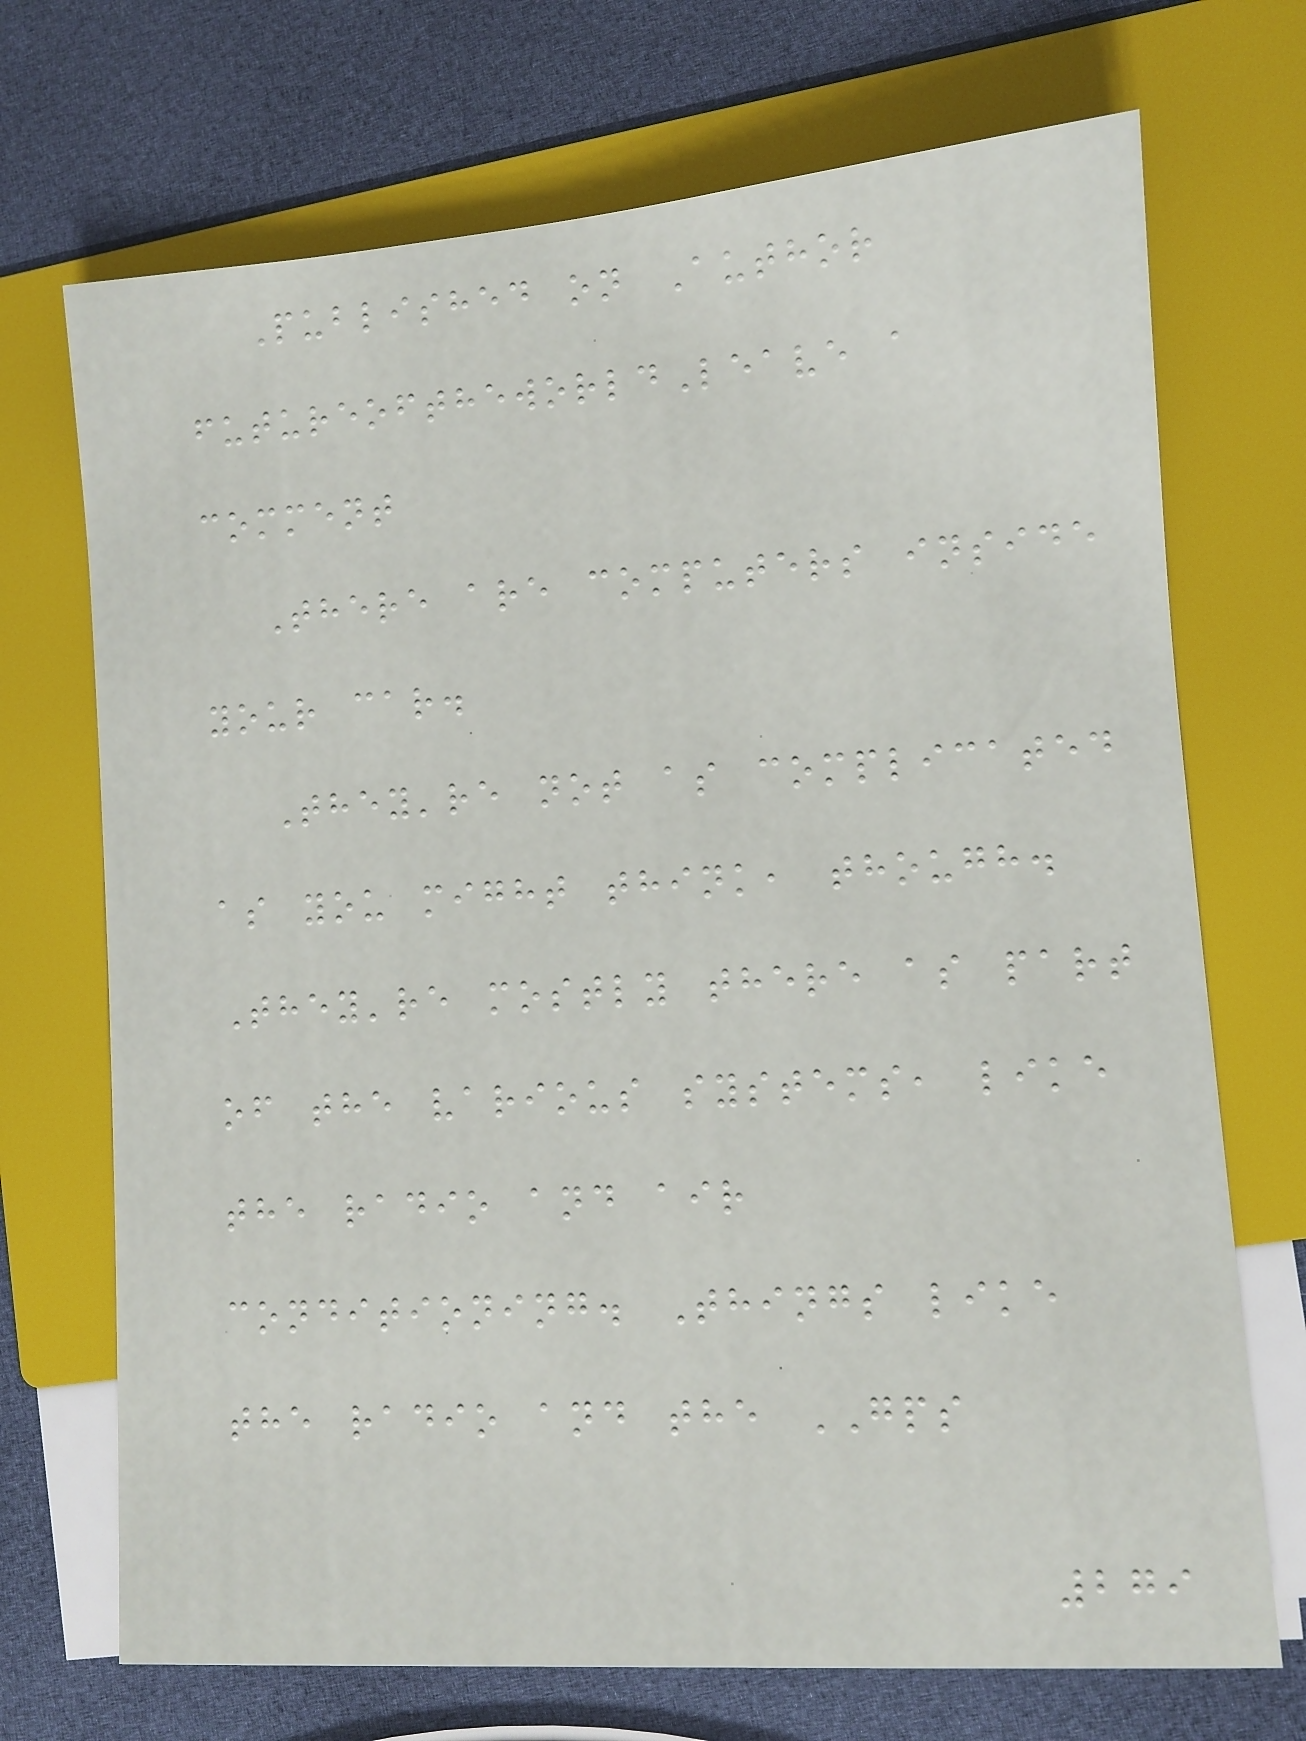Published on Author
futureoftheworldLeave a
comment
There are computers inside
your car.
They're not as complicated
as you might think, though.
They're mostly there as part
of the various systems, like
the radio and air
conditioning. Things like
the radio and the GPS
279
